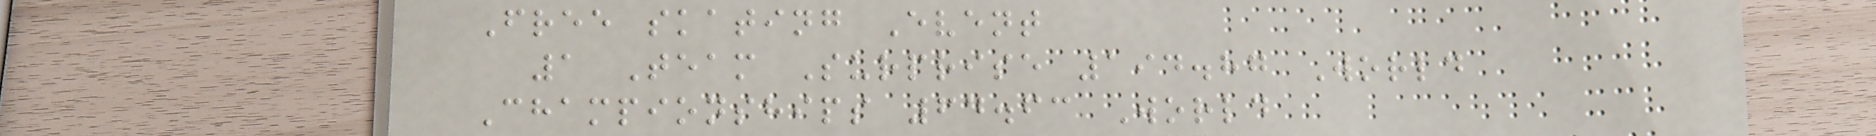Free skating Event
1 Team Surprise 194.87 World
Championships 64.63 World
